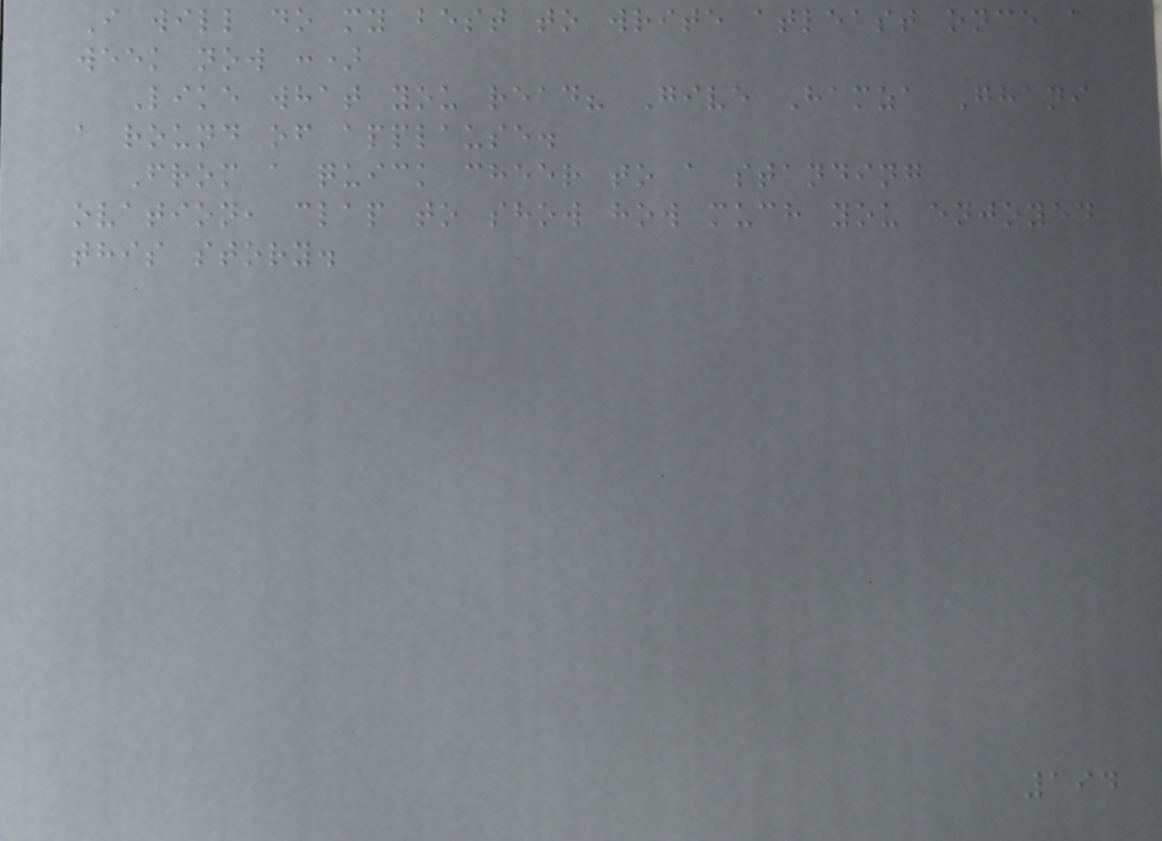I will do my best to write atleast once a
week now :)
Like what you read? Give Hamza Ghani
a round of applause.
From a quick cheer to a standing
ovation, clap to show how much you enjoyed
this story.
194
